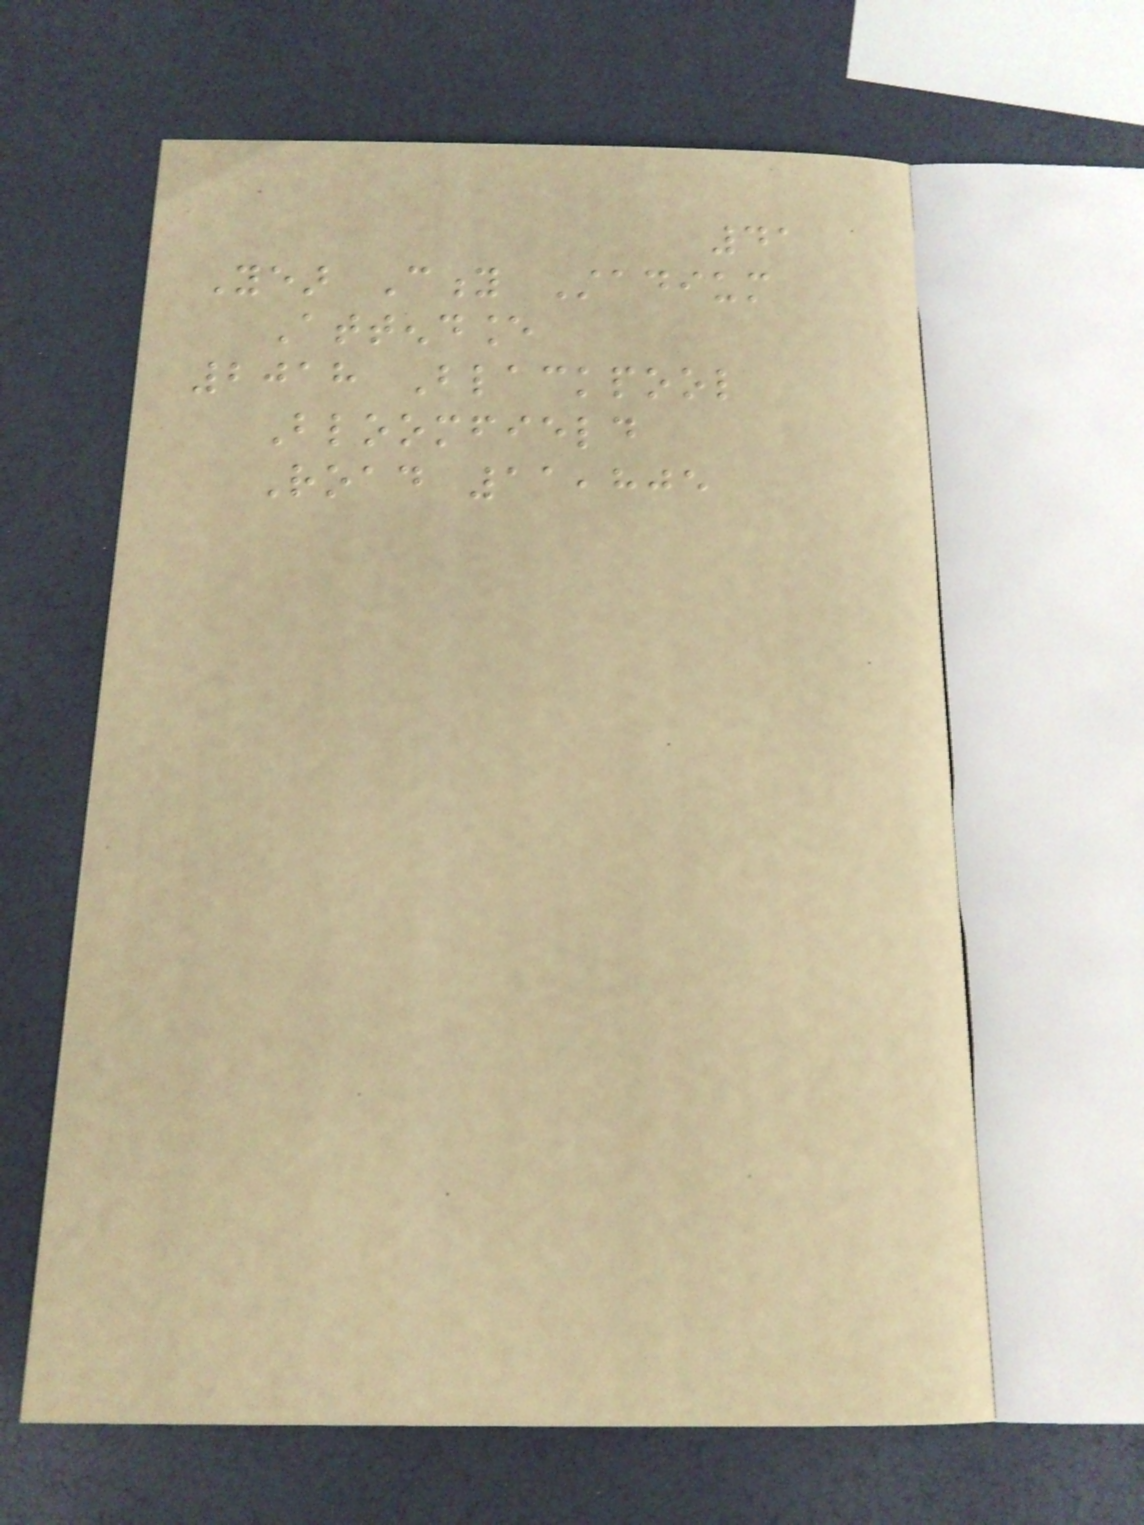41
Year City Stadium
Attendance
2018 Blackpool
Bloomfield
Road 11,805
